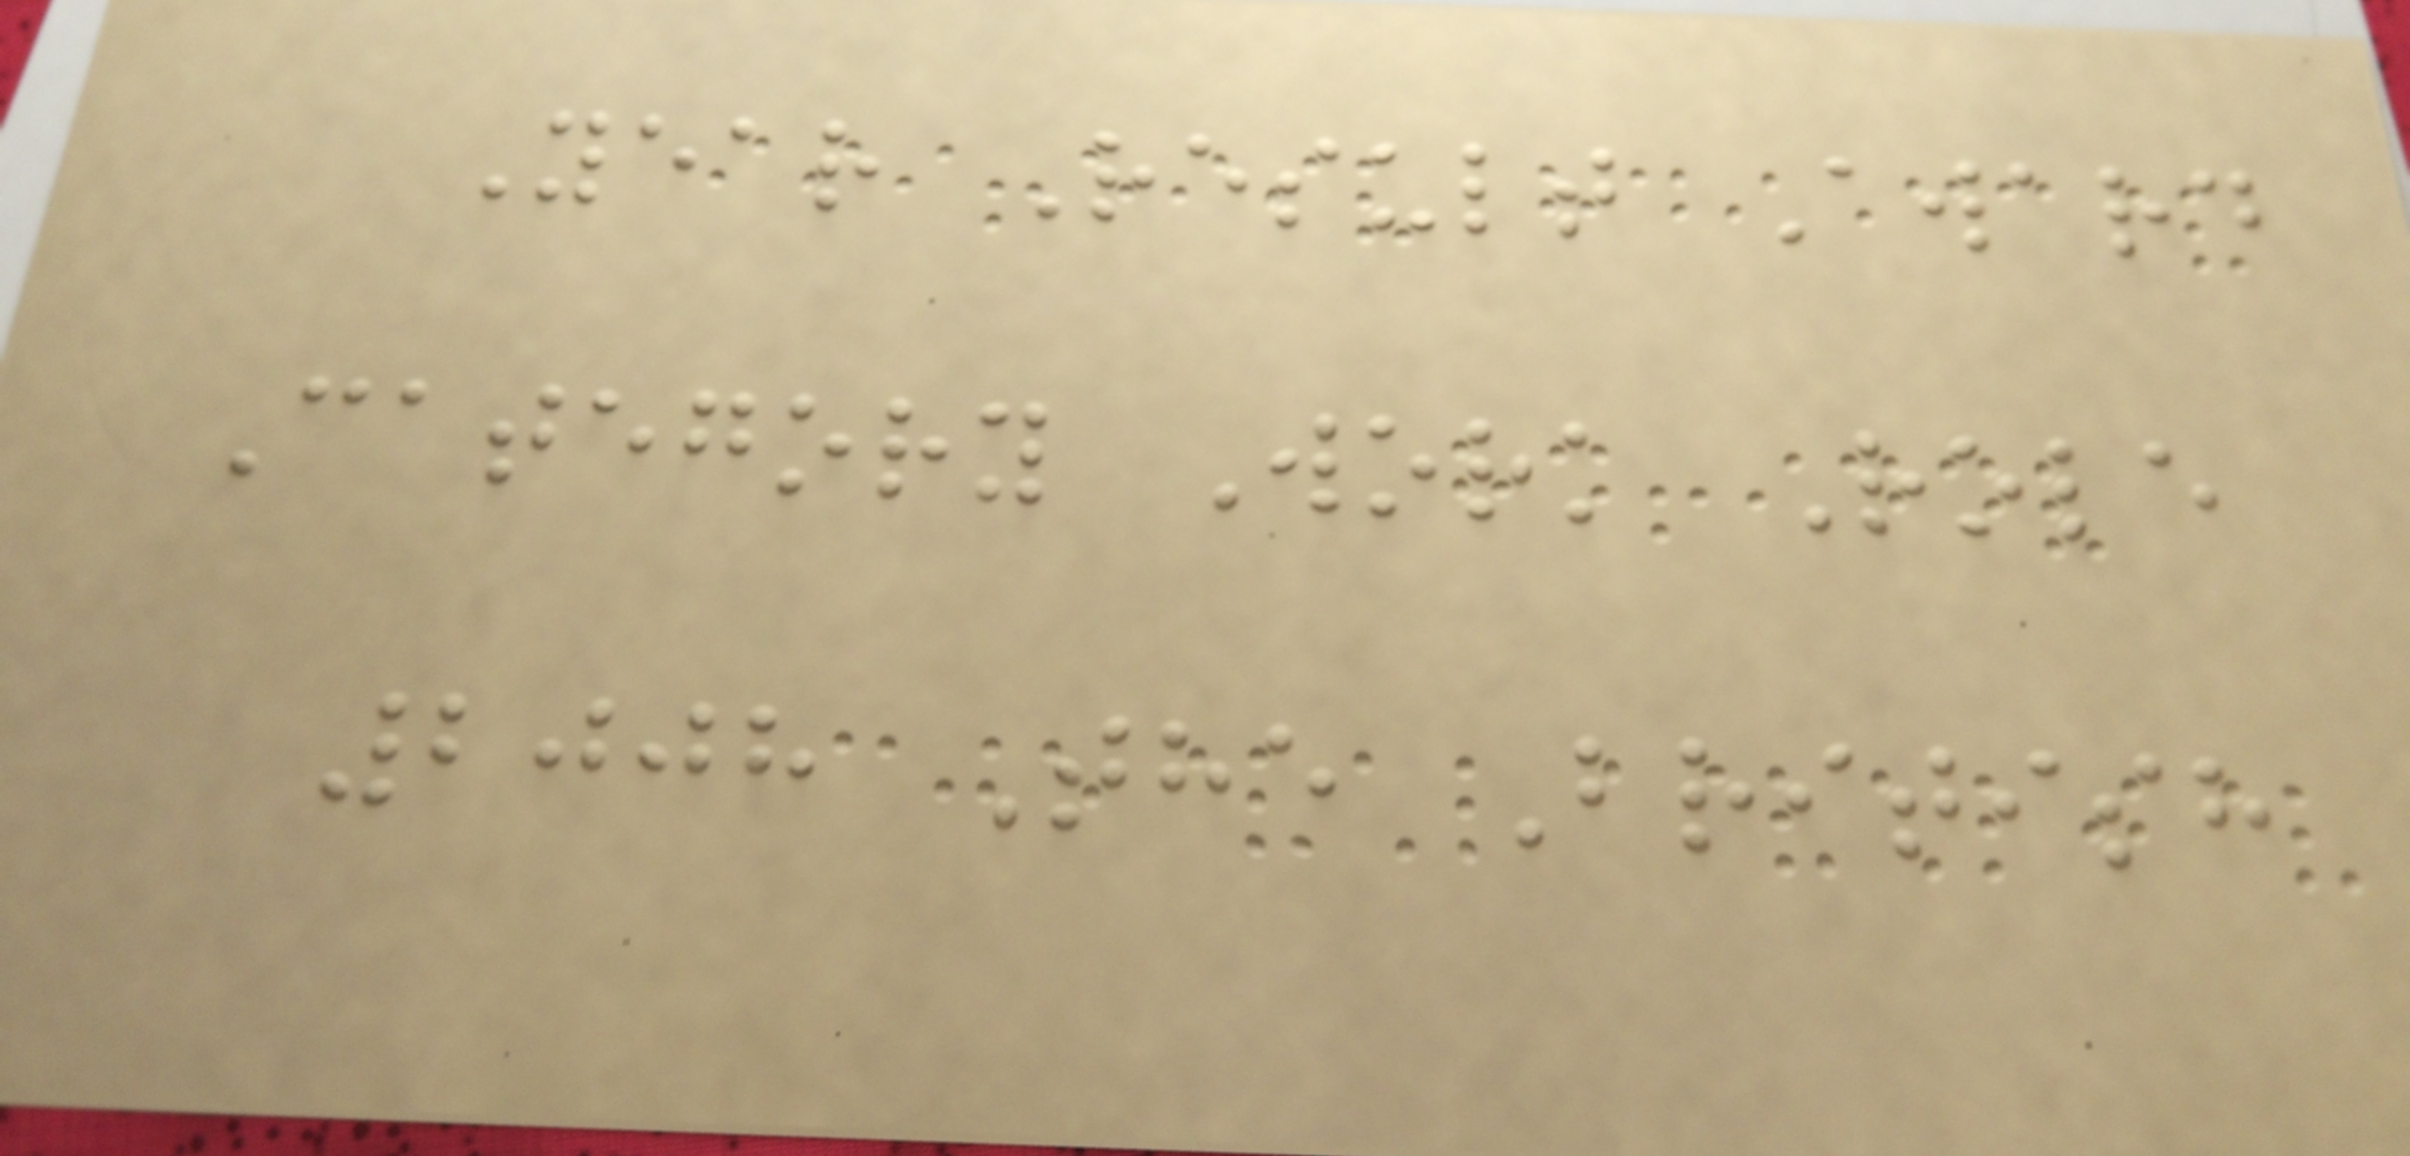Year Result Award
Category Work Role
2008 The British
